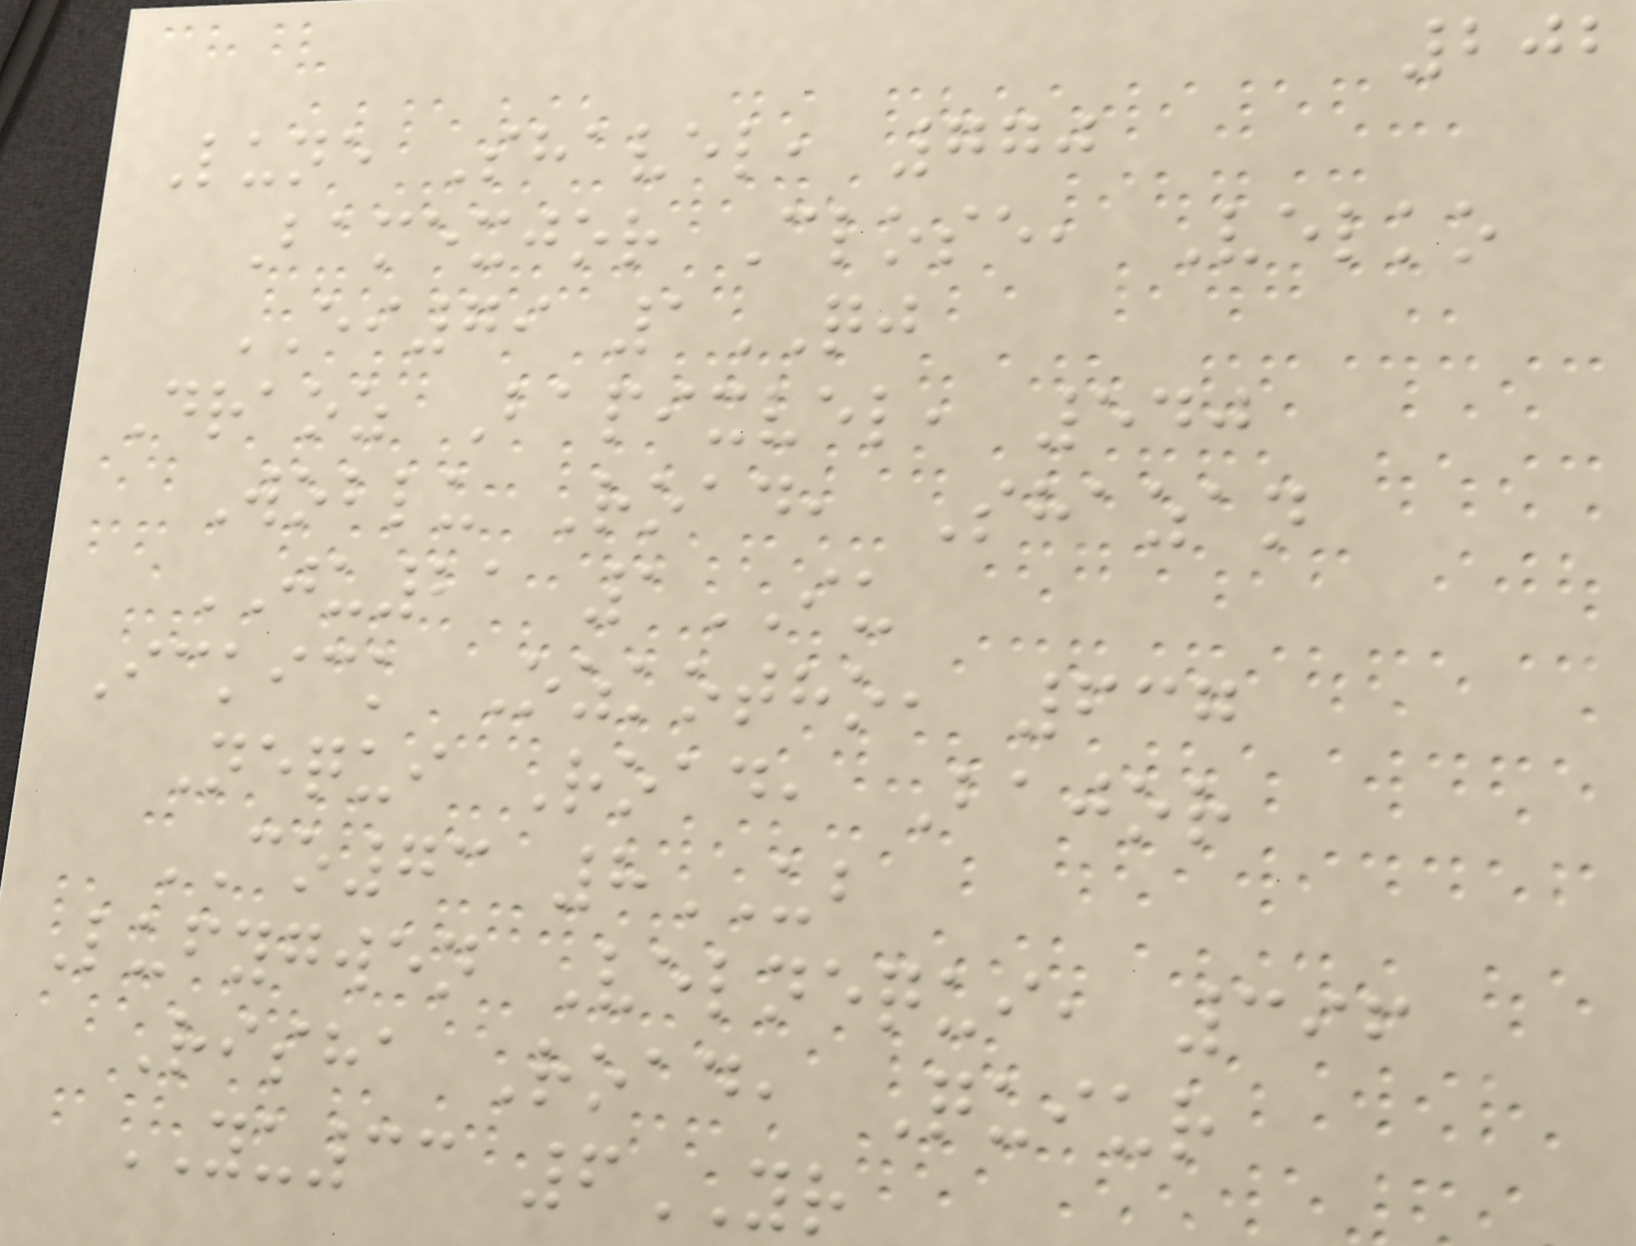202
Lune Shavel, 770
Bamexjor Close, Velko
EI79 1QJ
Draoz Bapixvel, 540
Woblu Road, Shazan
JU21 1IU
Ickick Ozkotho, 637
Nequi Road, Bajor
CO73 8UB
Lufygwen Velnequi, 396
Risha Road, Quiur
YU33 6YR
